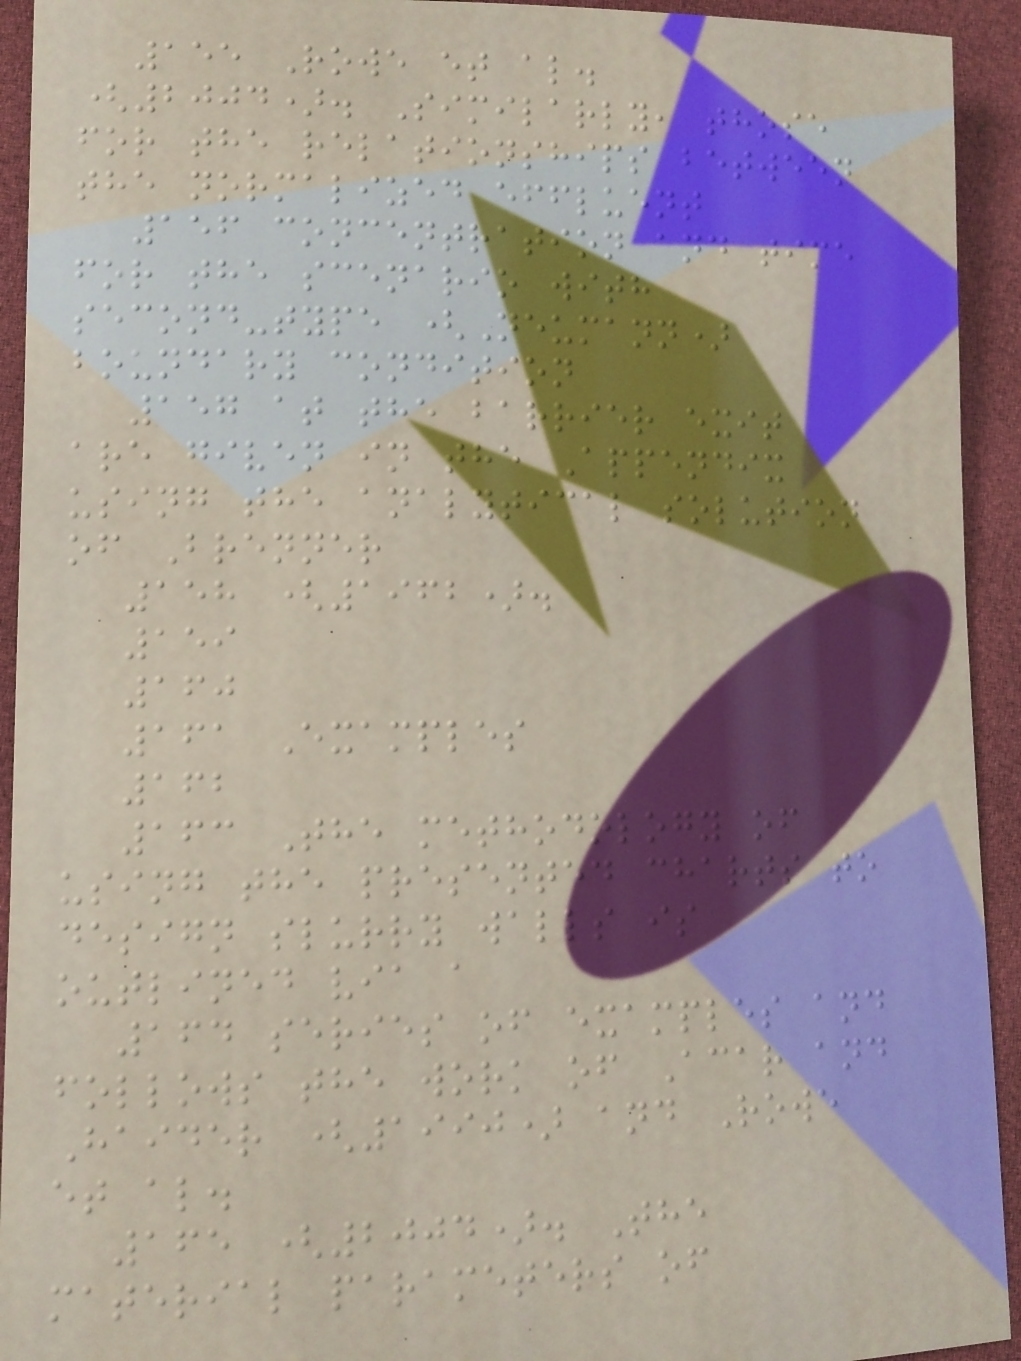155 Rowe et al.
(2004). Similarly, those
for the relationships between
the normalized effluent
156 concentration and time
for the scenario with
second-type (Neumann)
boundary condition
157 at the barrier exit
are given in the Appendix
using the analytical solution
of Brenner
158 (1962).
159
160
161 Examples
162
163 The methodology of
using the presented charts to
design slurry walls is
outlined via a
164 series of examples and
follows the work of Acar and
Haider (1990) and Rowe
et al.
165 (2004). The
material parameters of
